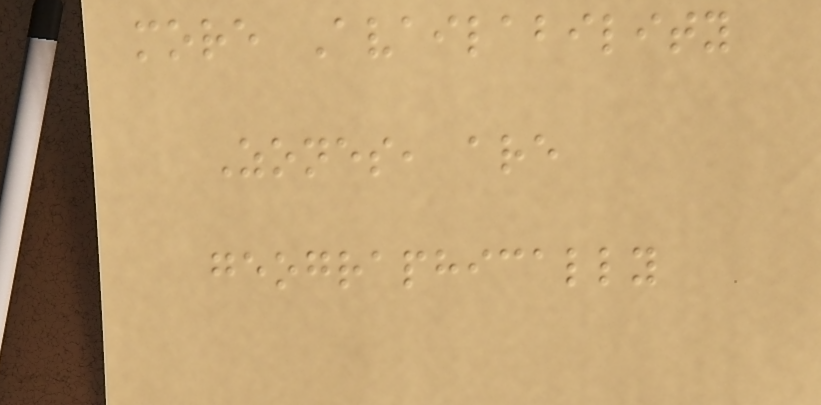more Availability
Zones, are
geographically
